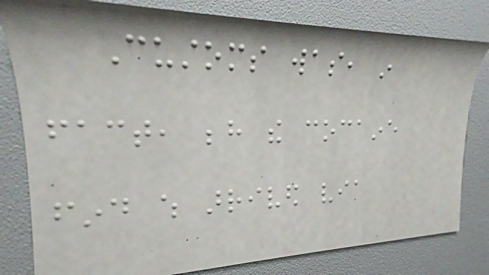Customs was, in
fact, behind the cocaine
find which arrived via
